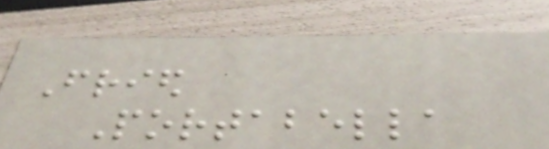Fried
Portabella
